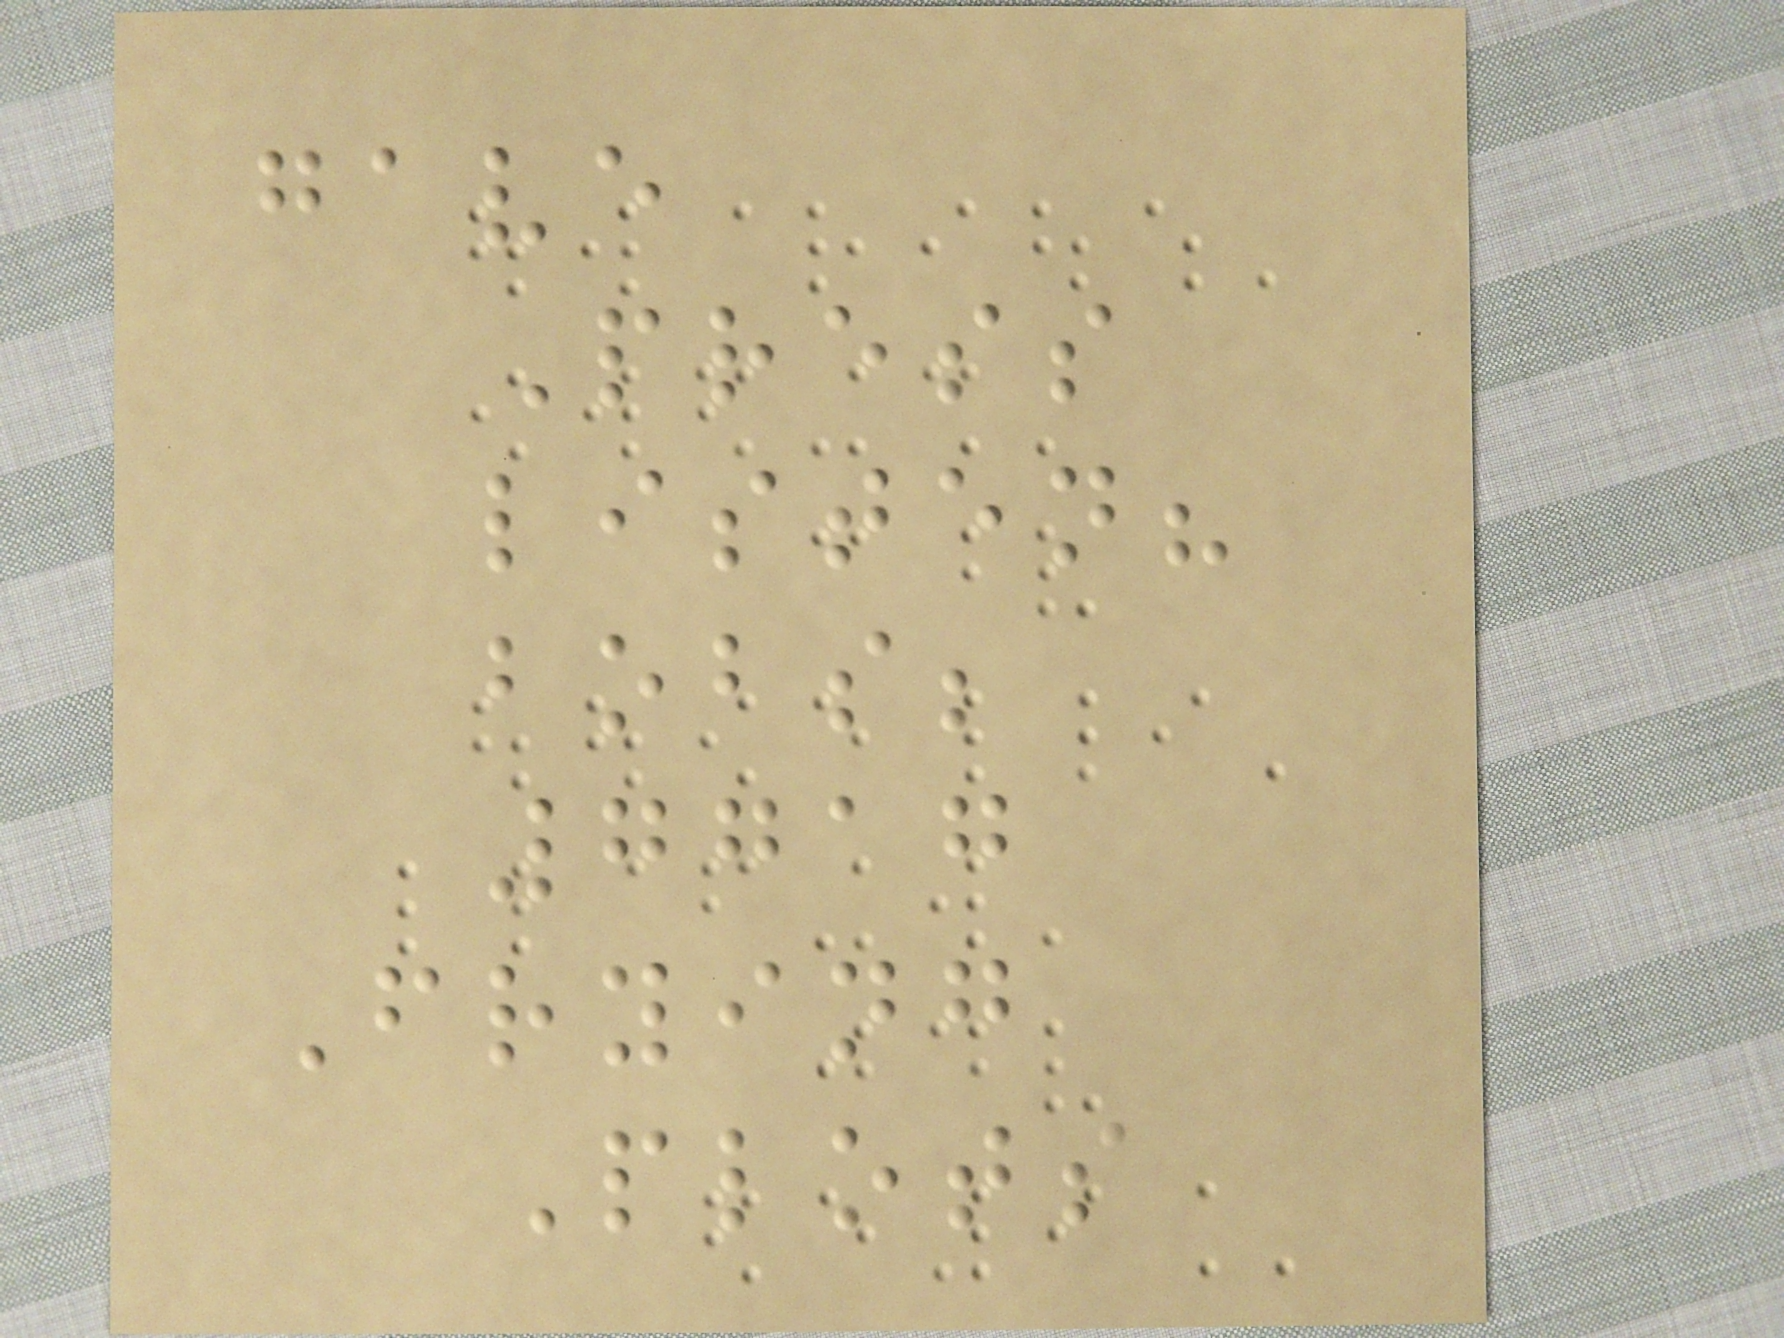gave
Press
listen?
bobs;
7717
Frying
Plots
